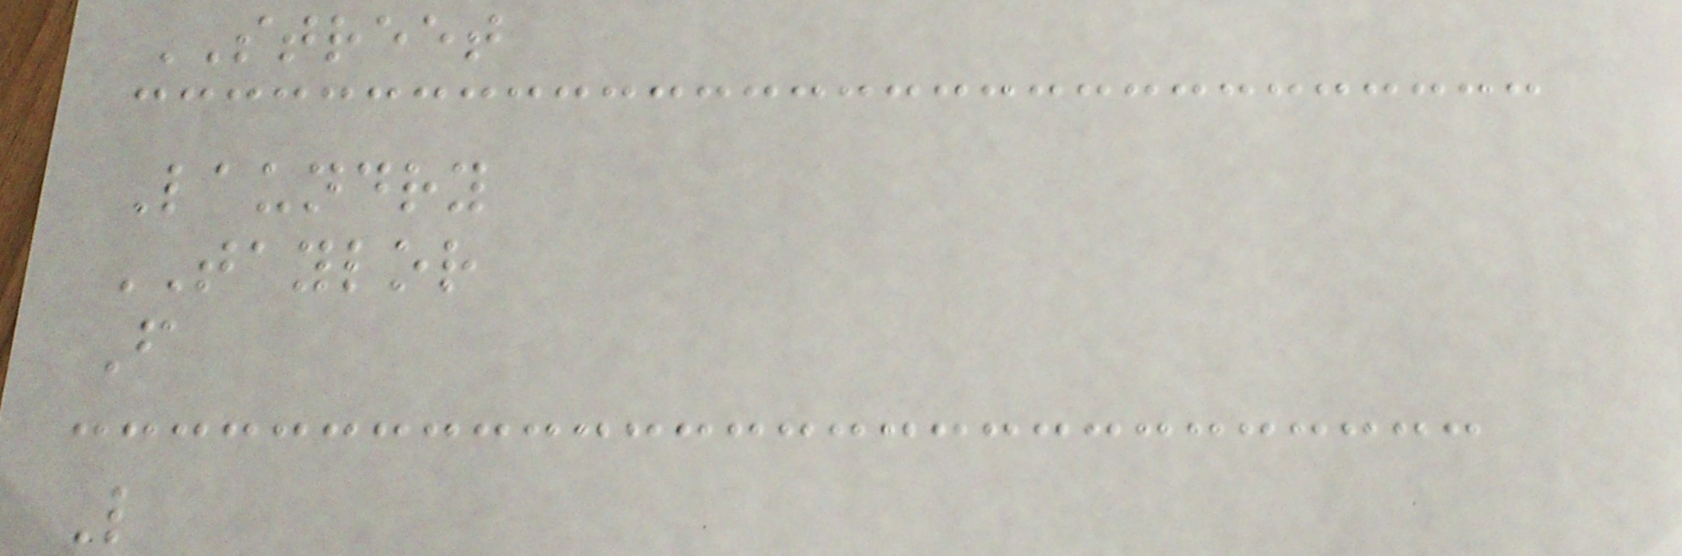STREET
Laundry
TAYLOR
F
L
